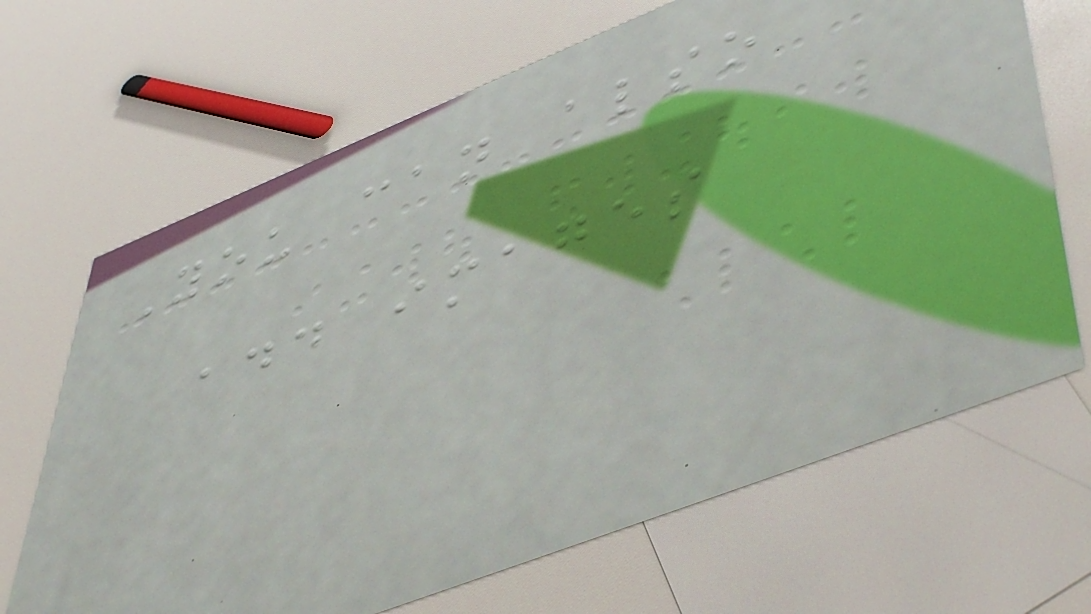You can also
add images
